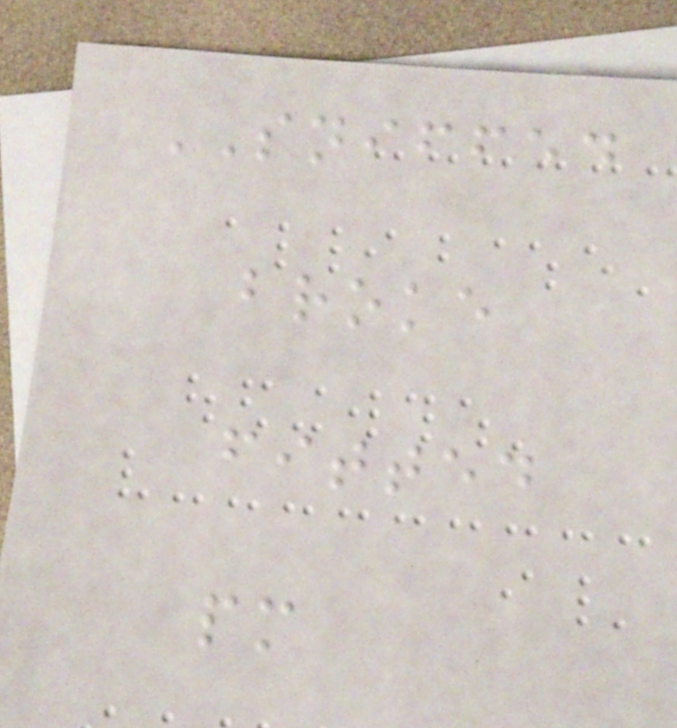SNIFFED
broke
fitted
pm
